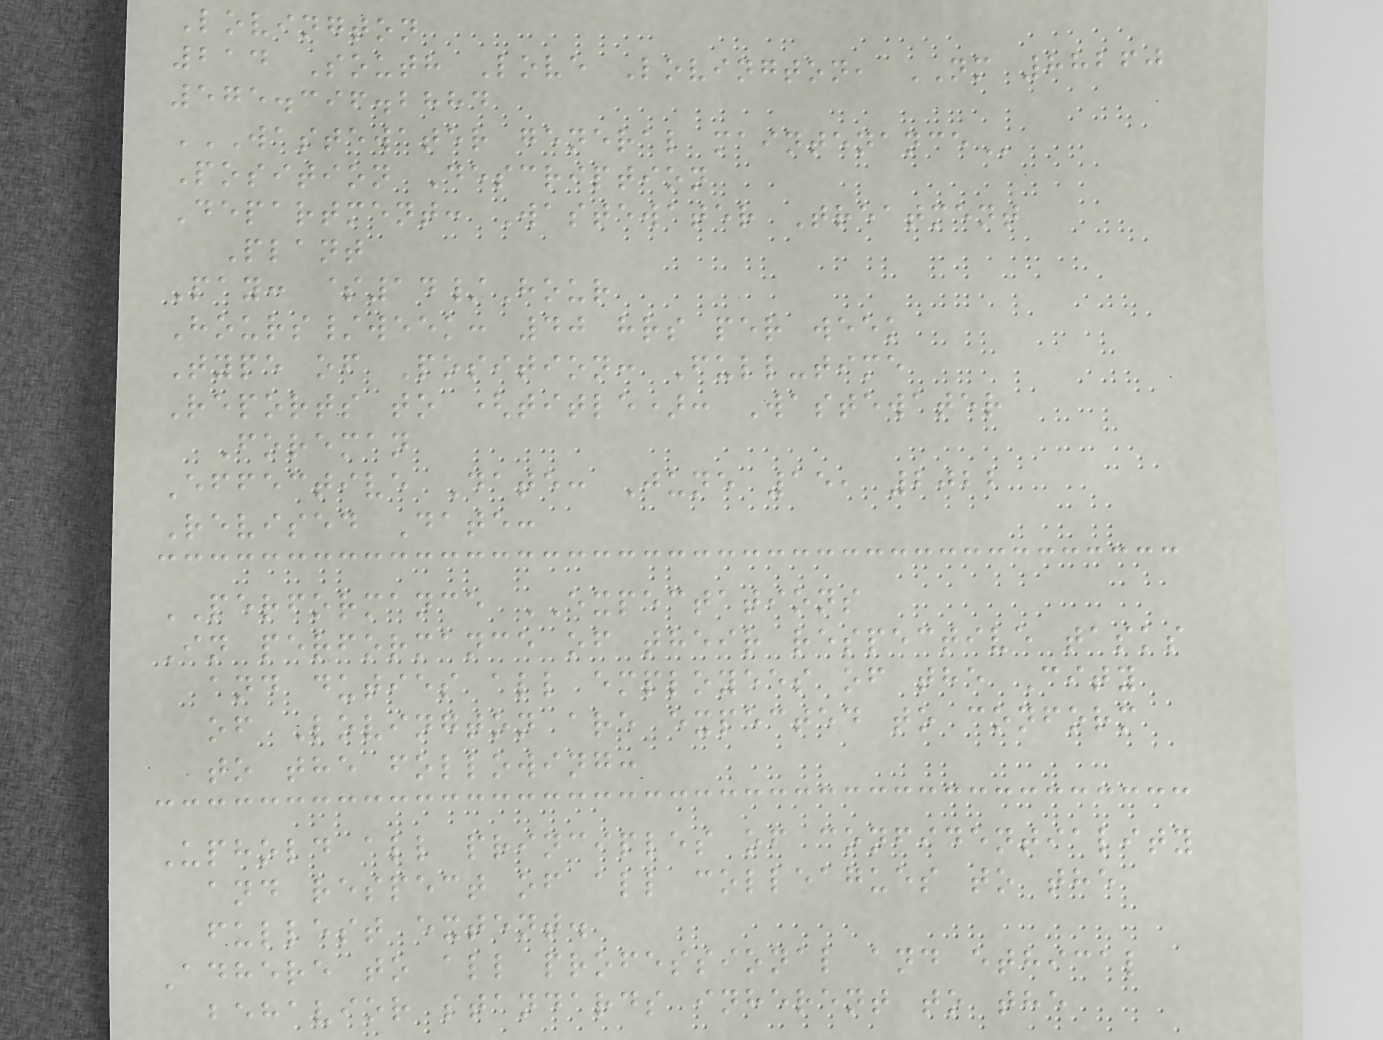Lovington
214 South Love Lovington, NM 88260
575.396.2884
WASTEWATER GENERAL MAINTENANCE
Position Description
Department: Wastewater Treatment
Plant
Pay: $14/Hour
Hours/week: 40 hrs per week
Type of Position: Full-time
Reports to (title): Wastewater
Foreman
Effective Date: June 15, 2022
Revised Date:
PERFORMANCE EXPECTATIONS
In performance of their respective tasks
and duties all employees of the City
of Lovington are expected to conform
to the following:
Uphold all principles of confidentiality
and respect of all colleagues to the
fullest extent.
Adhere to all professional and ethical
behavior standards inherent to the
